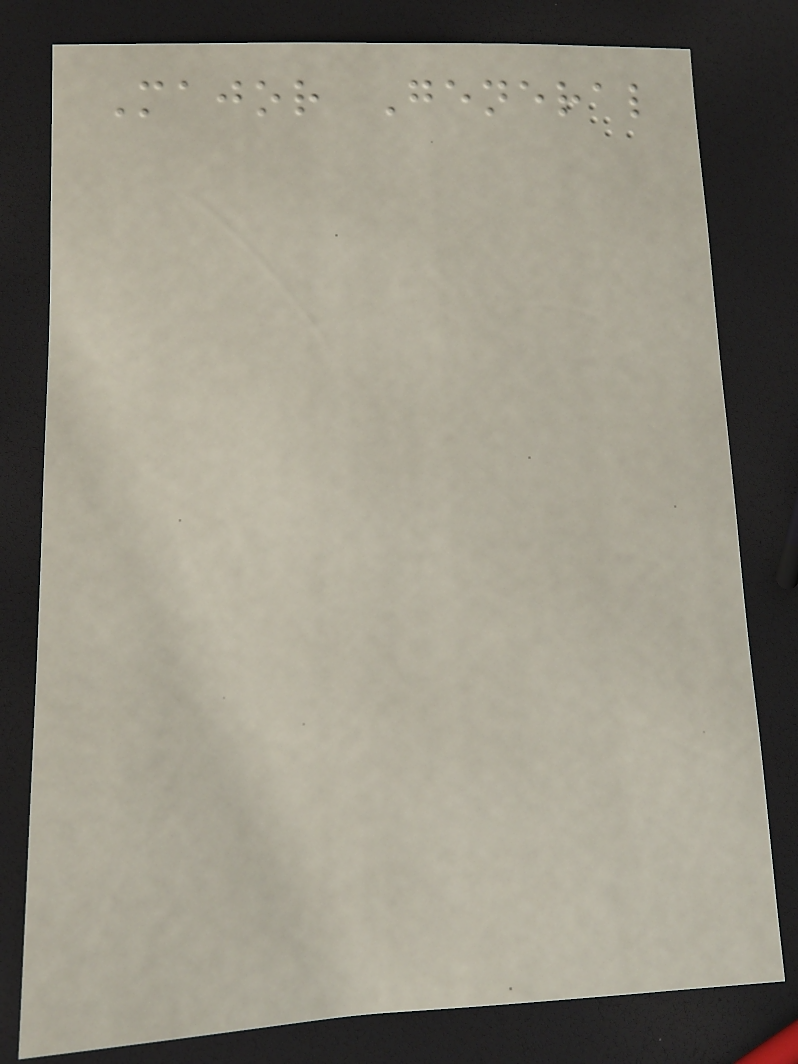Major General
